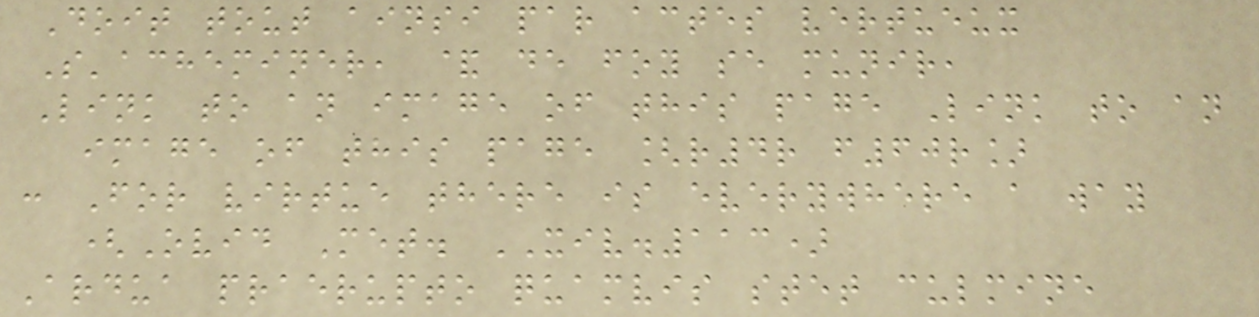Doit tout ainsi par actes vertueux
S'acheminer, & de foy se munir,
Link to an image of this page Link to an
image of this page [r4r f60r]
: For virtue there is everywhere a way
(Ovid Met. XIV.113)
Ardua praerupto quamvis stet culmine
